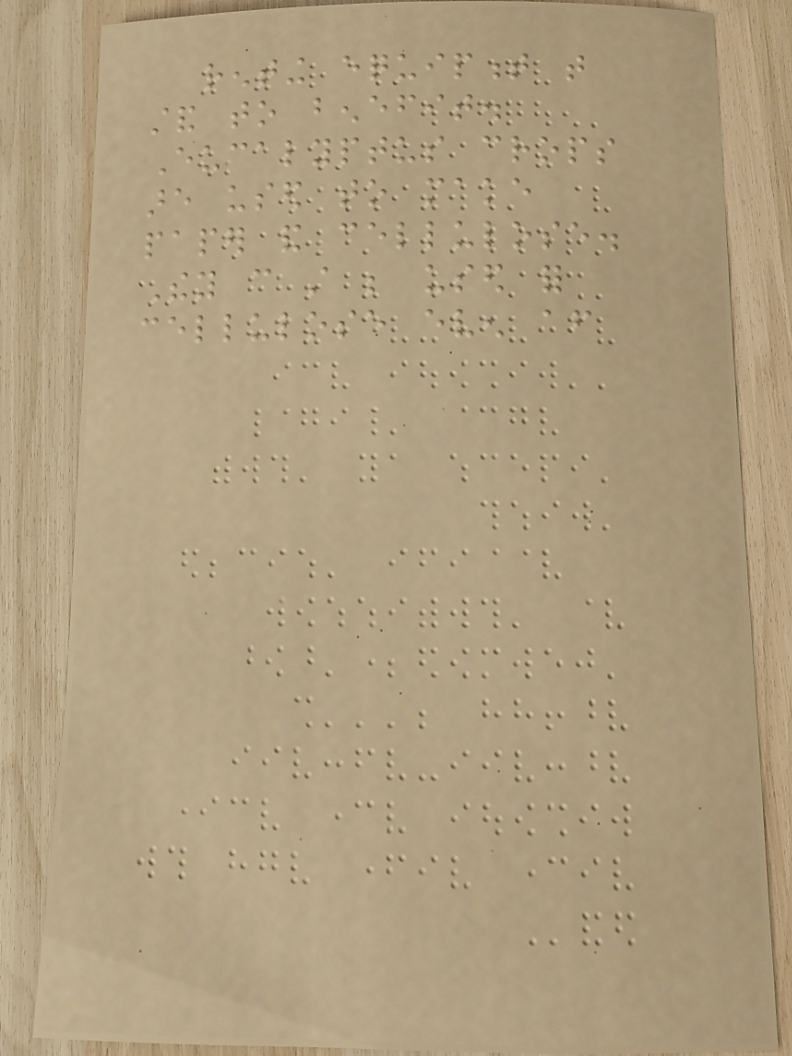renting equipment that
stand to benefit.
Eucalyptus crops
are used to make
paper and cellulose.
They can still be used for
cellulose even after
